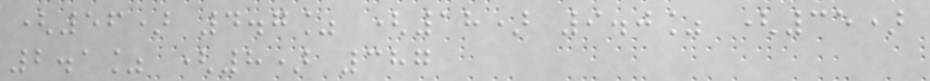(56) 4.7% (18) 9.0% (35)
2.1% (8) 387
